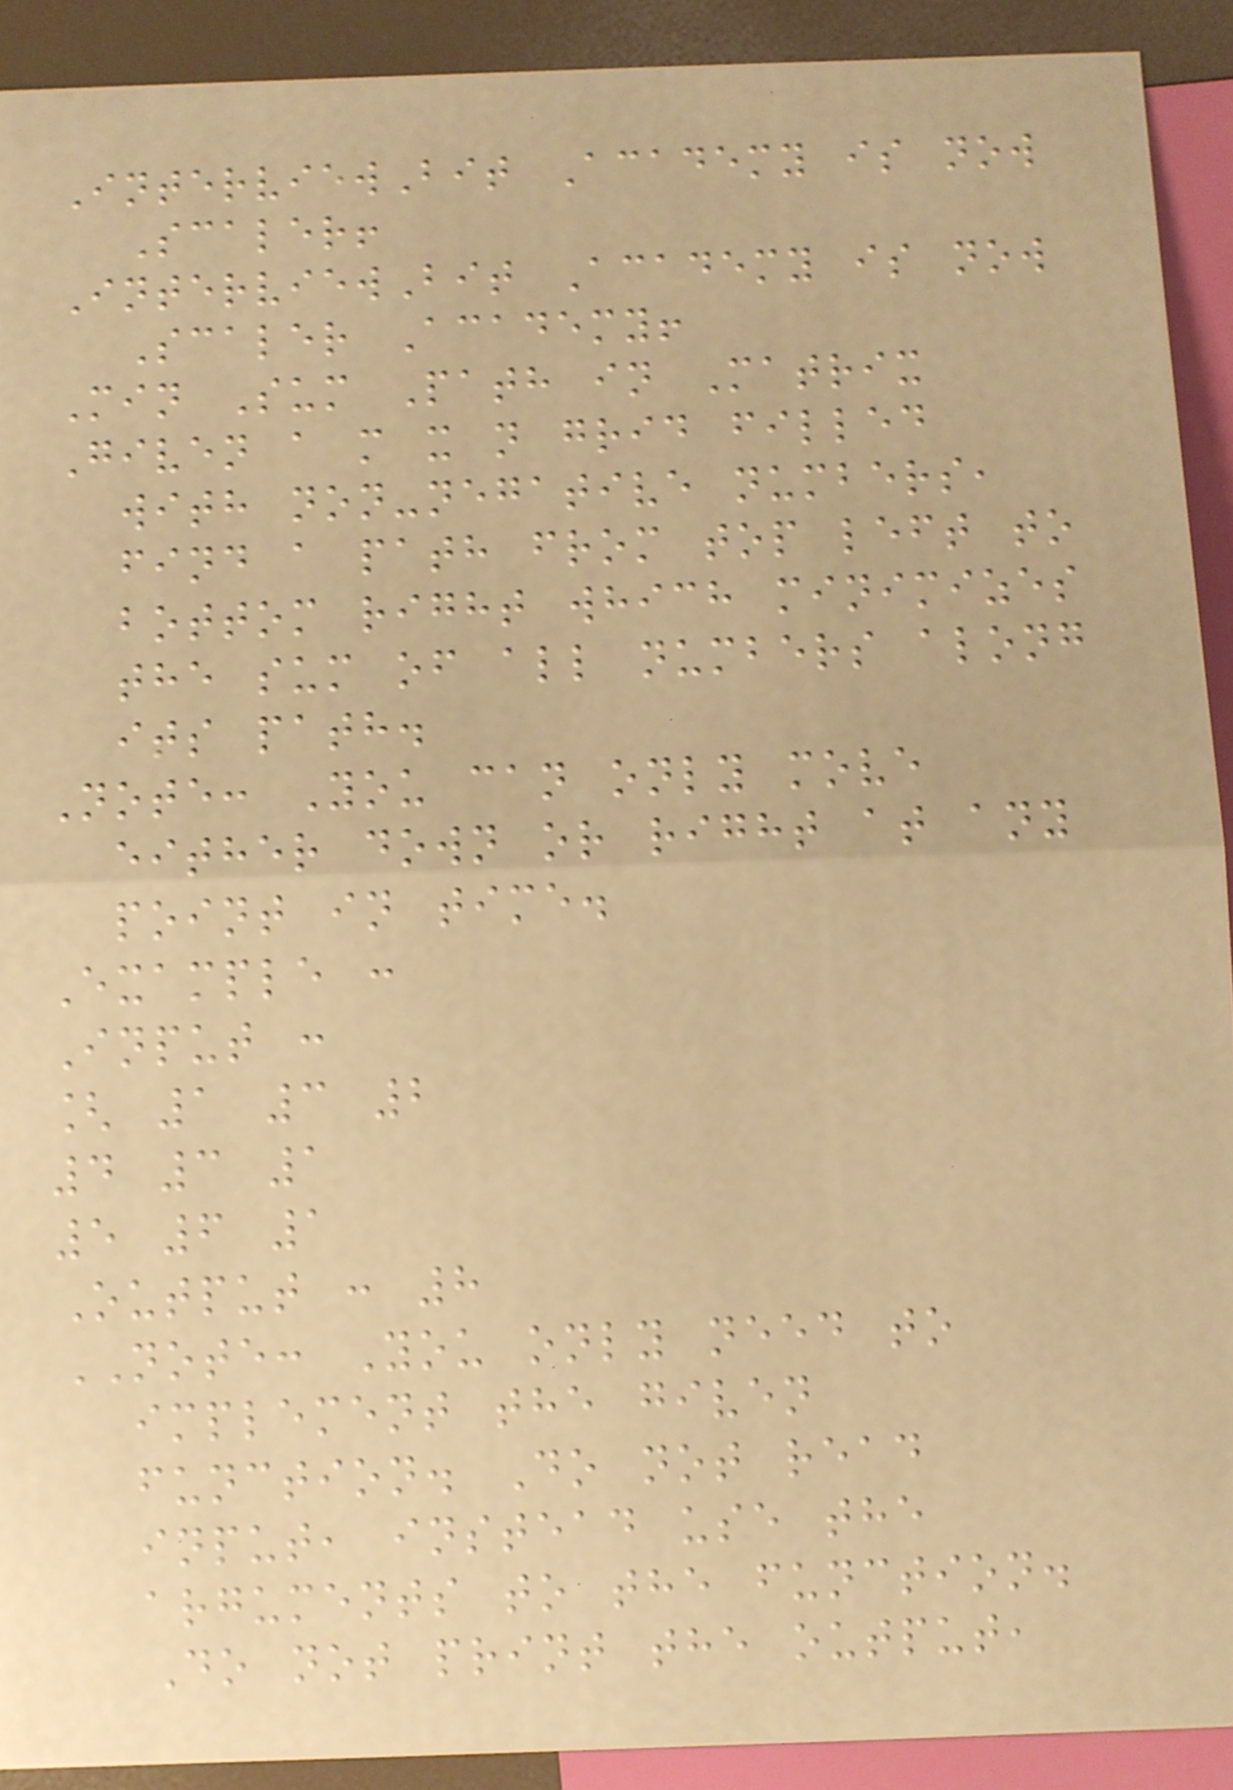InterviewBit Academy is now
Scaler!
InterviewBit Academy is now
Scaler Academy!
Min Sum Path in Matrix
Given a m x n grid filled
with non-negative numbers,
find a path from top left to
bottom right which minimizes
the sum of all numbers along
its path.
Note: You can only move
either down or right at any
point in time.
Example :
Input :
[ 1 3 2
4 3 1
5 6 1
Output : 8
NOTE: You only need to
implement the given
function. Do not read
input, instead use the
arguments to the function.
Do not print the output,
